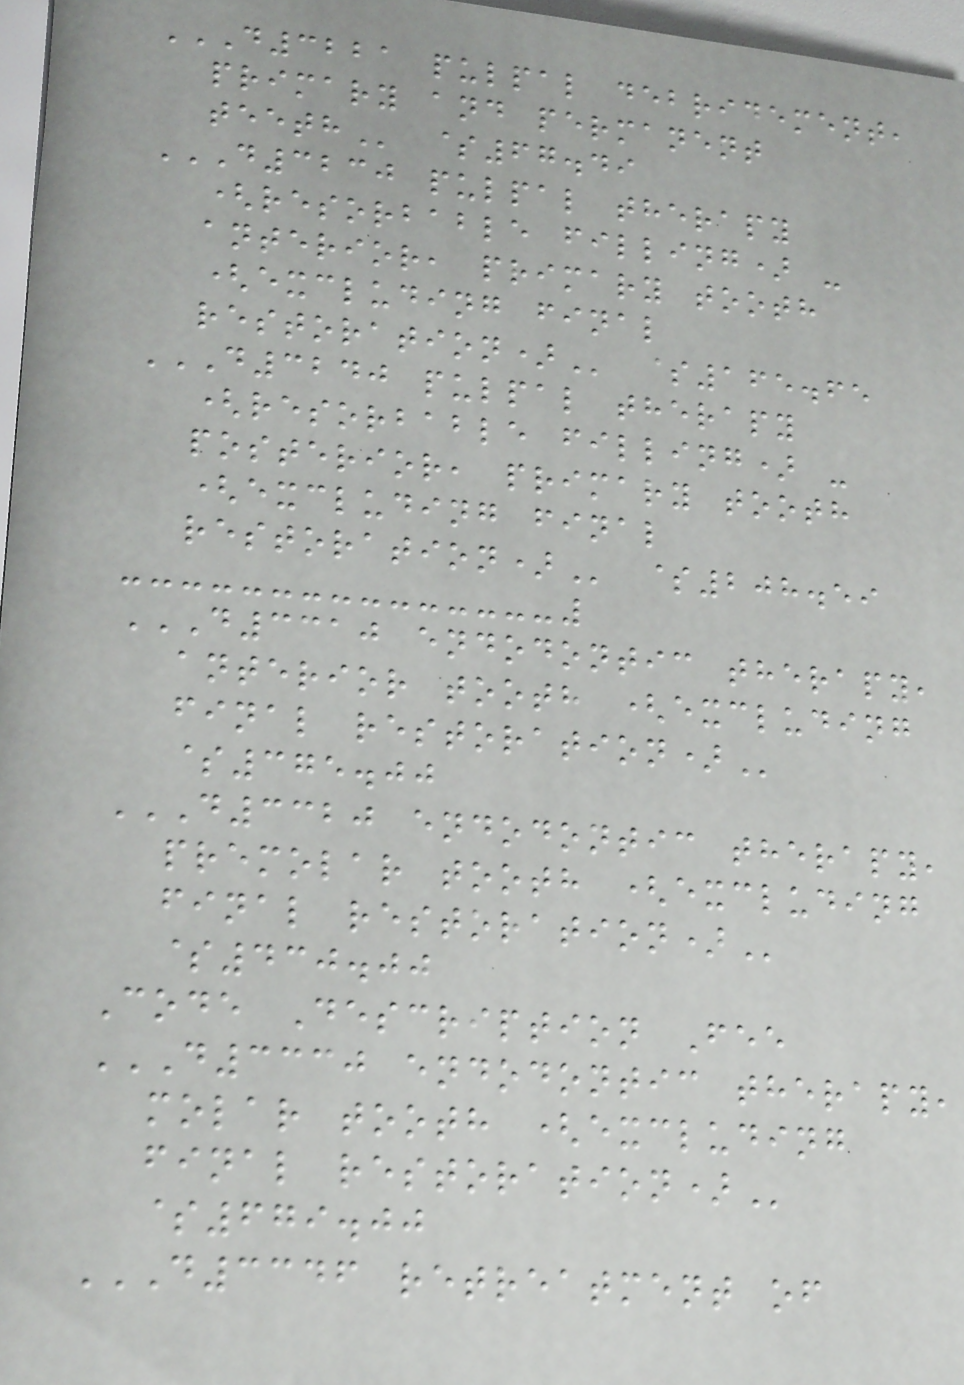D3221 PULPAL DEBRIDEMENT,
PRIMARY AND PERMANENT
TEETH $67.49
D3230 PULPAL THERAPY
(RESORBABLE FILLING) -
ANTERIOR, PRIMARY TOOTH
(EXCLUDING FINAL
RESTORATION) $165.65
D3240 PULPAL THERAPY
(RESORBABLE FILLING) -
POSTERIOR, PRIMARY TOOTH
(EXCLUDING FINAL
RESTORATION) $208.59
D3310 ENDODONTIC THERAPY,
ANTERIOR TOOTH (EXCLUDING
FINAL RESTORATION)
$375.00
D3320 ENDODONTIC THERAPY,
PREMOLAR TOOTH (EXCLUDING
FINAL RESTORATION)
$430.00
Code Description Fee
D3330 ENDODONTIC THERAPY,
MOLAR TOOTH (EXCLUDING
FINAL RESTORATION)
$679.00
D3346 RETREATMENT OF
